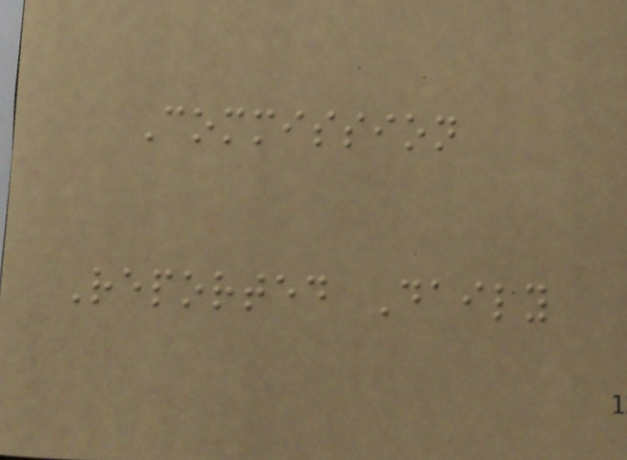Commission
Reported Daily
